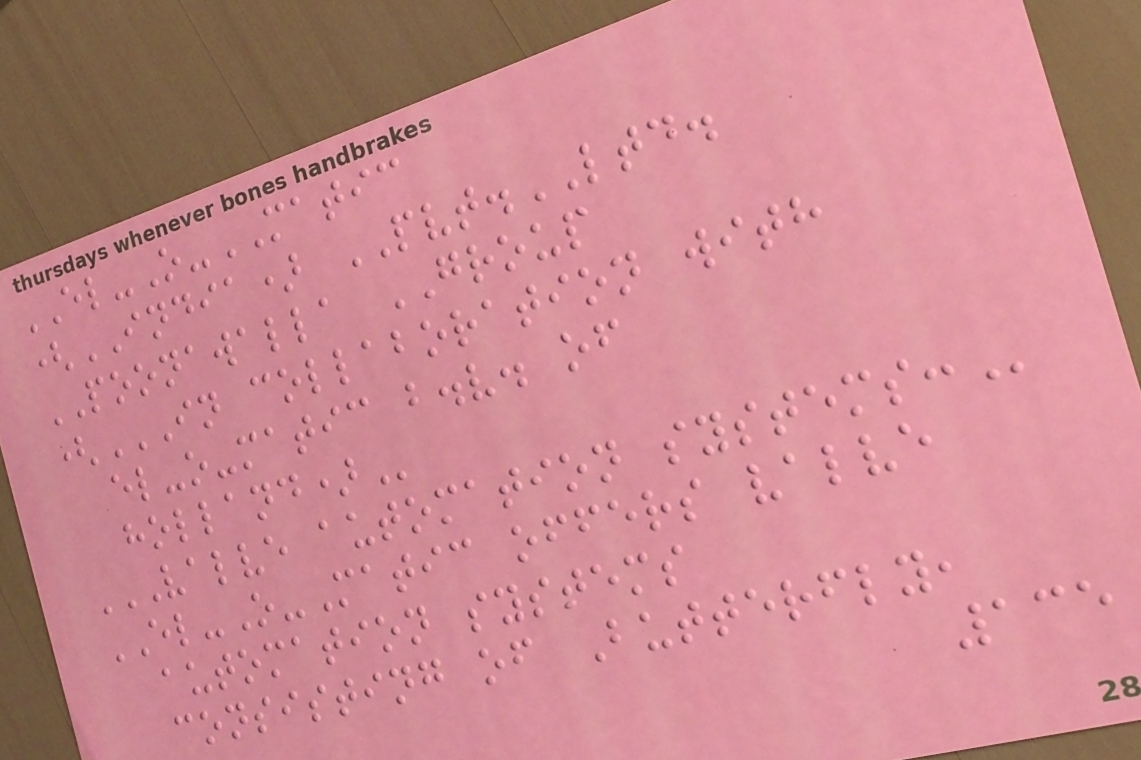EL-O-MATIC
(INDIA) PVT.LTD.
POONAWALLA GROUP
(IN COLLABORATION WITH
EL-O-MATIC B.V. OF
HOLLAND)
VALVE AUTOMATION SYSTEMS:
EL-O-Matic offers valve
automation systems
consisting of Butterfly,
135
